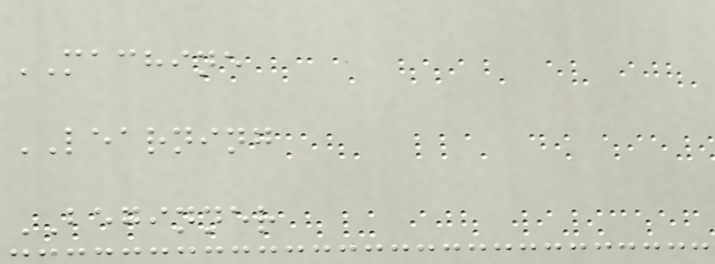MACHINE
LEARNING
BEGINNER
